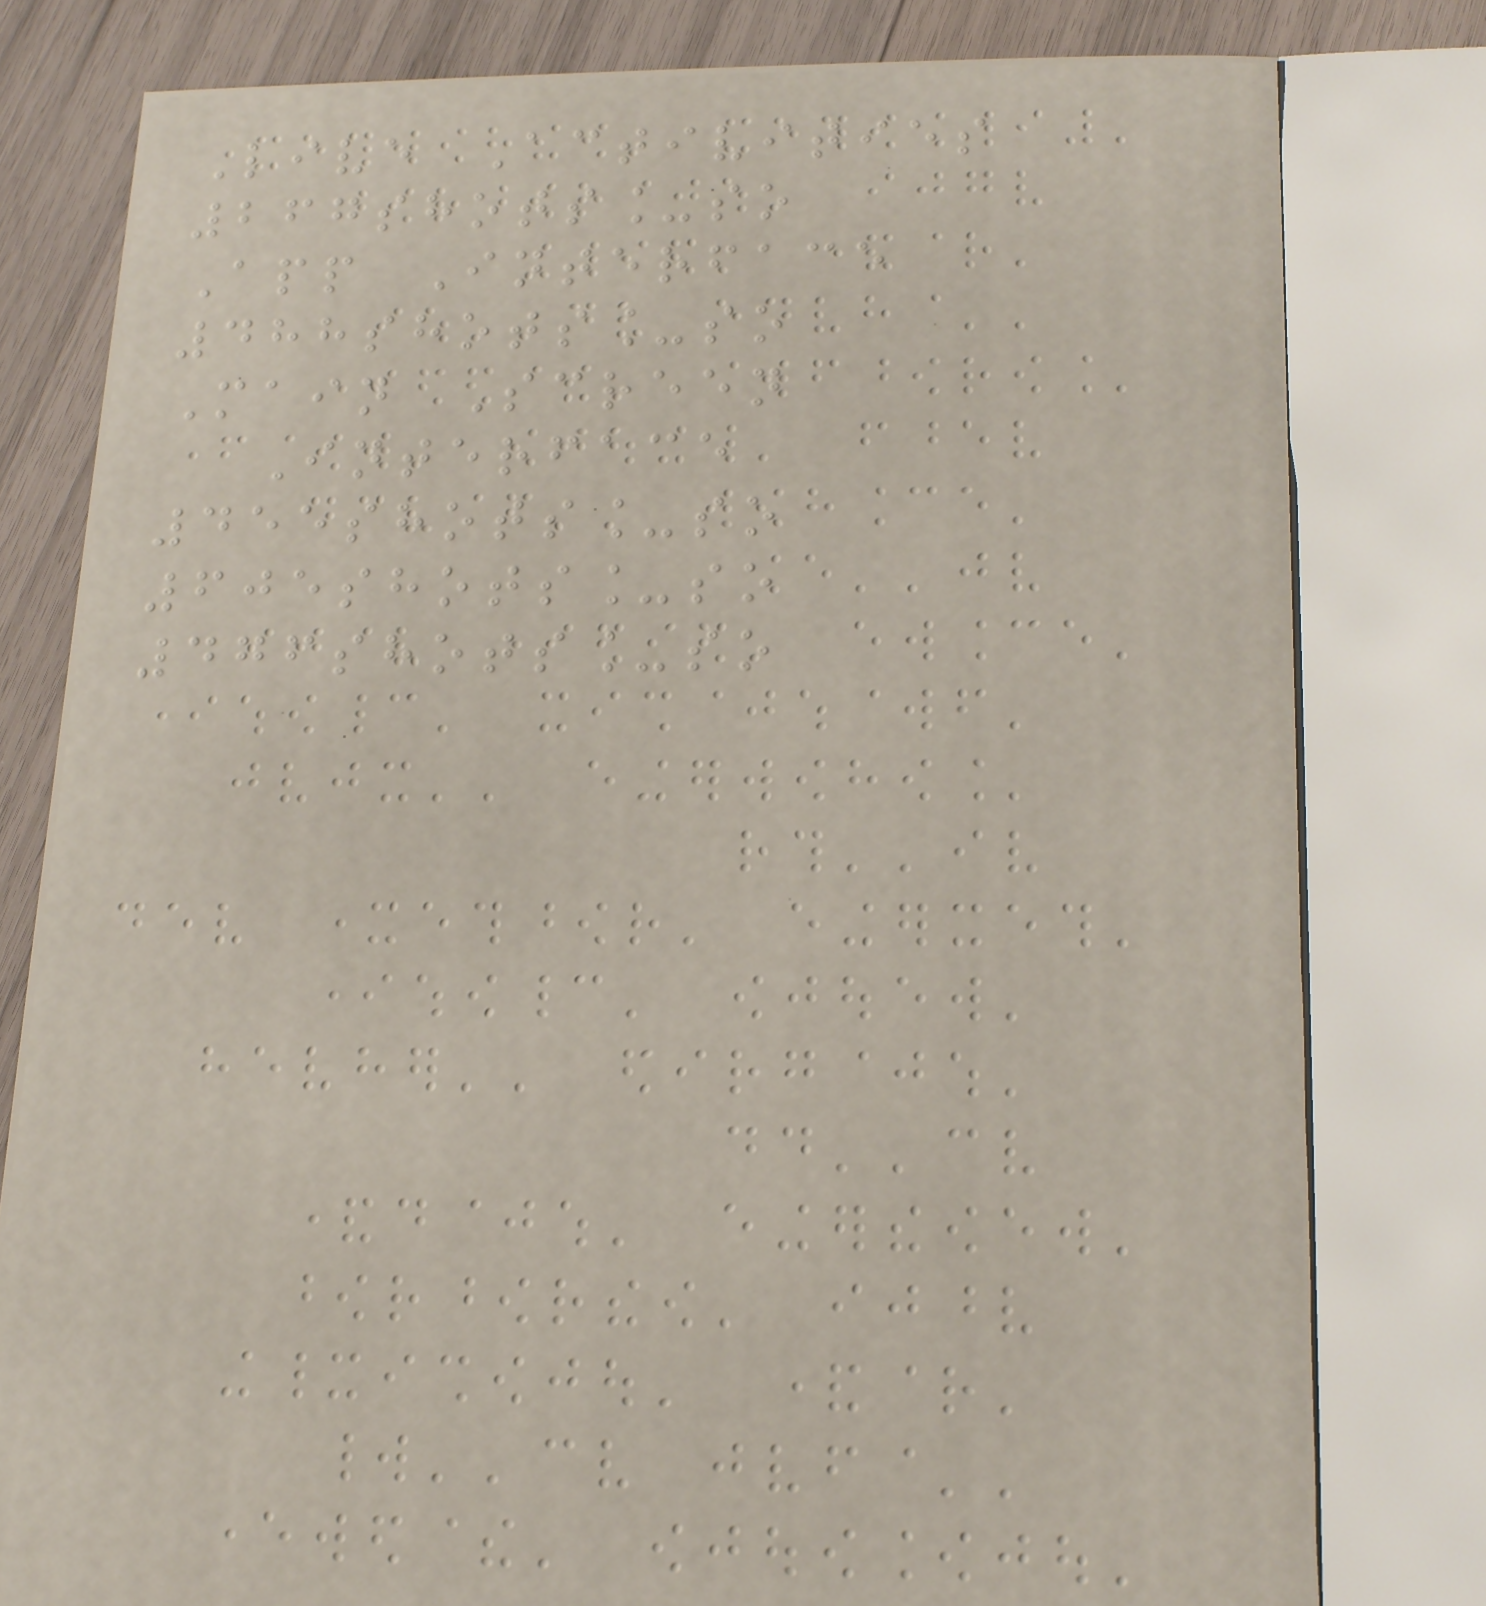Live Activities
267shots_so
App Interface
488shots_so
Main Screen
Interface
455shots_so
605shots_so
476shots_so
